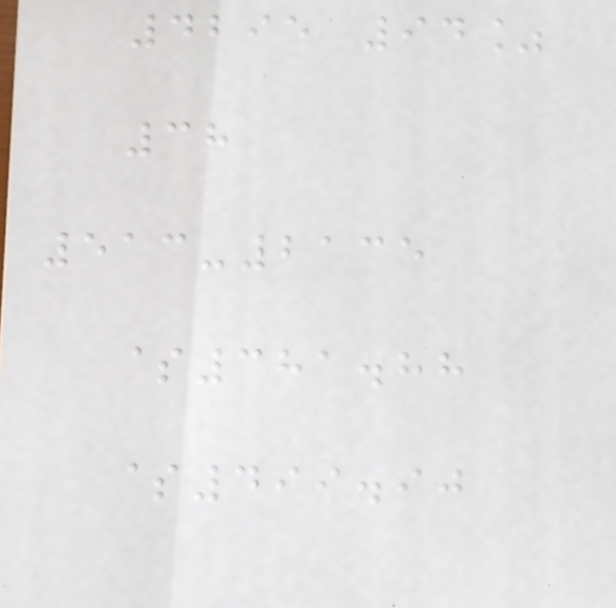4295 94%
38
513-2135
$381.88
$499.90
